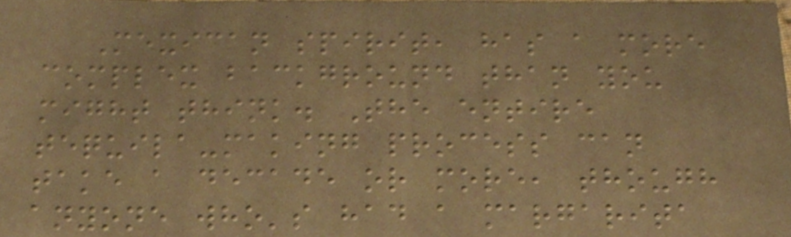Mexican spirit, has a more
complex background than you
might think. The entire
tequila-making process can
take a decade or more, though
anyone who's had a margarita
